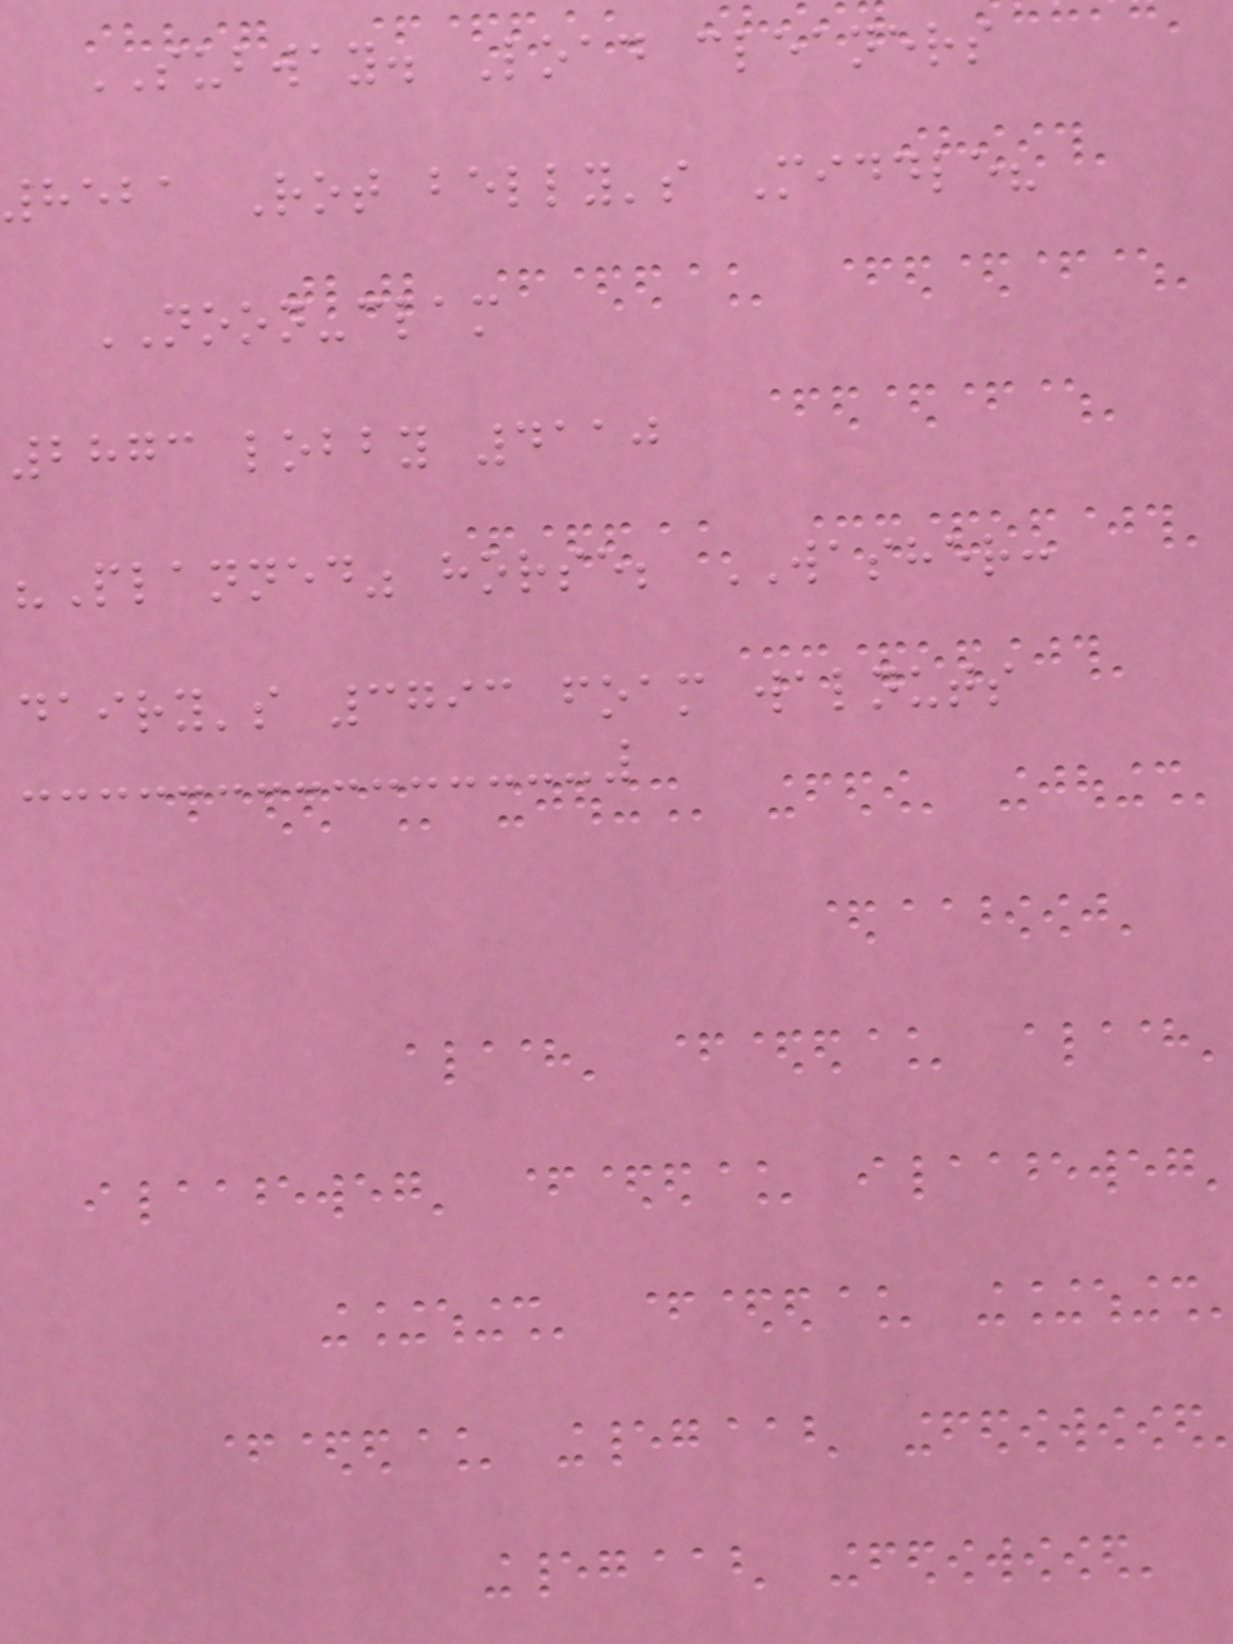SUBWAY. Load cleaners
8521 Rot belly's Middle?
NOON-clam
2873 lobby 4110
"Planned" horse; WASHER:
dairy's 3793 foam walnuts
